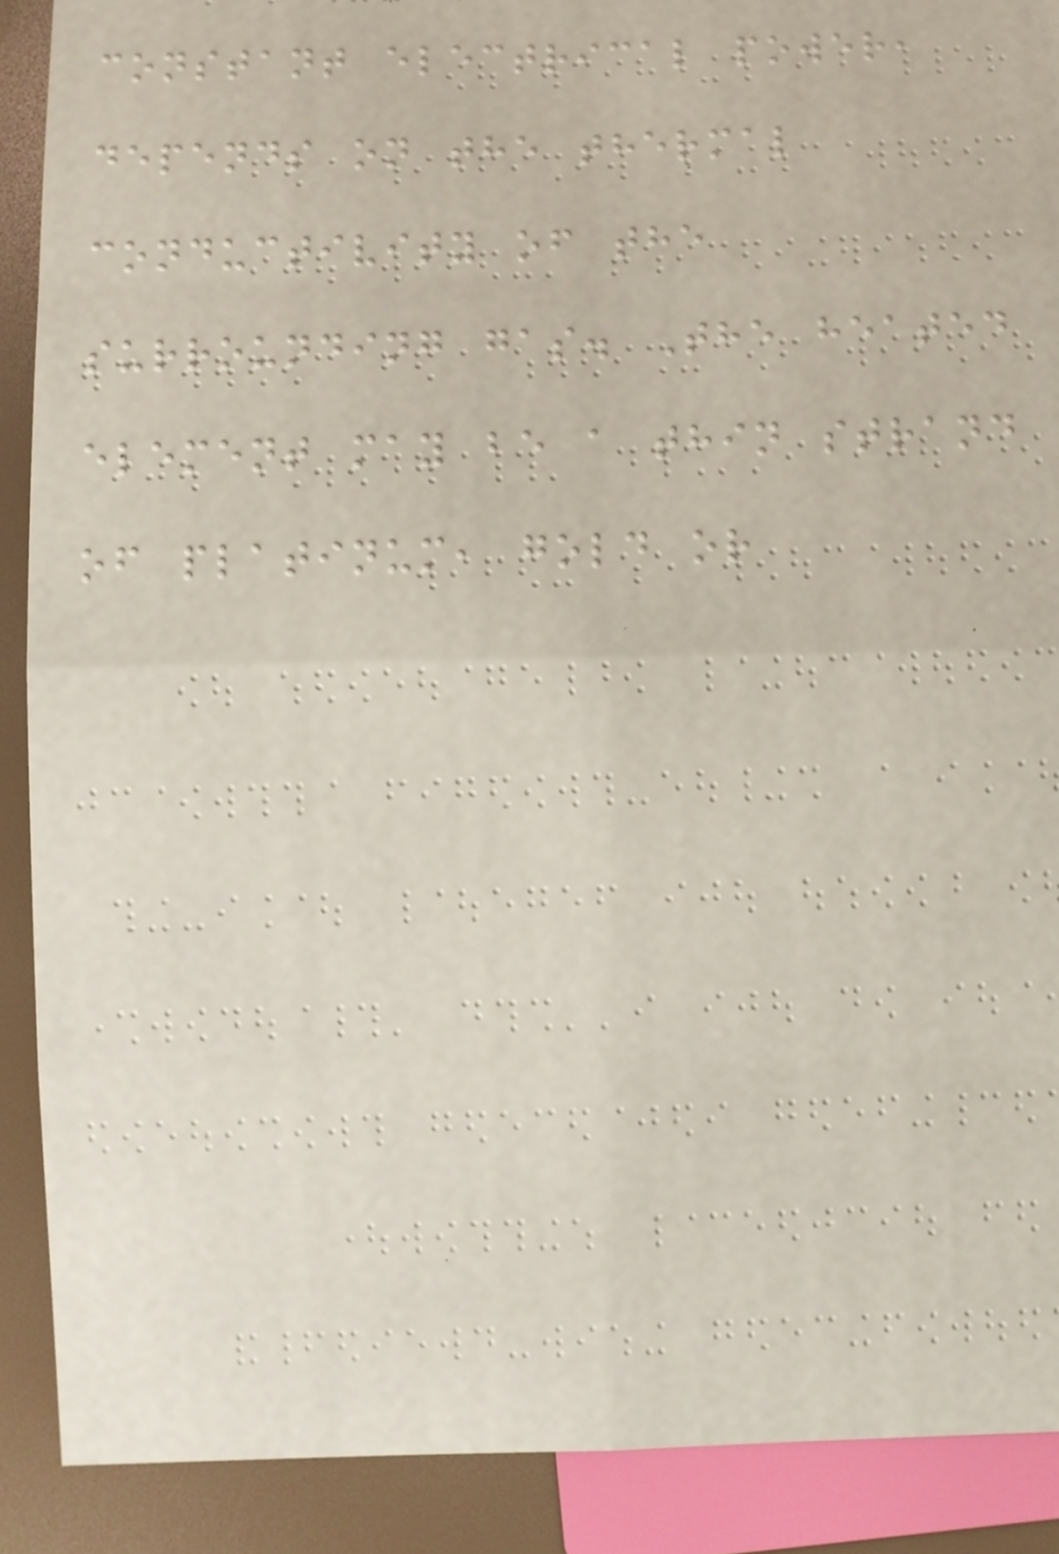constant electrical power,
depends on the thermal
conductivity of the
surrounding gas. The heated
element may be a thin strand
of platinum, gold or
